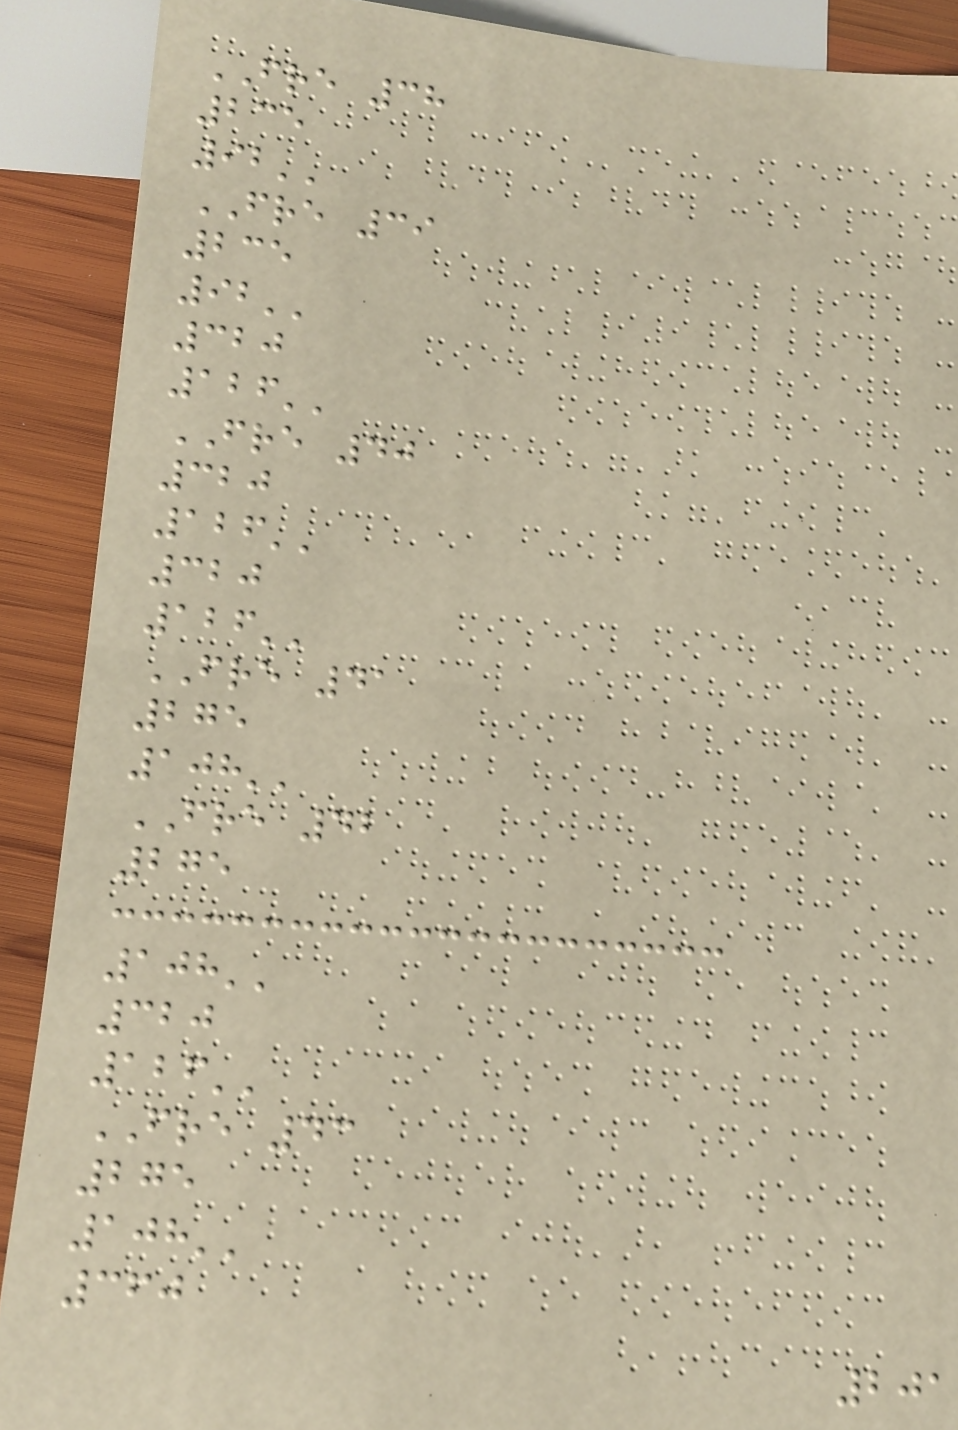FRE 38
235
92''
FRE 39
235
92''
320
126''
FRE 40
320
126''
320
126''
FRE 41
275
108''
FRE 42
275
108''
320
126''
FRE 43
275
108''
360
201
